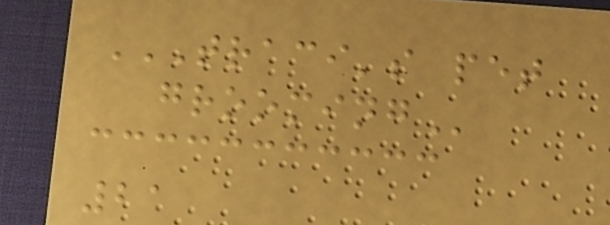TRACI'S PET
GROOMING
21
